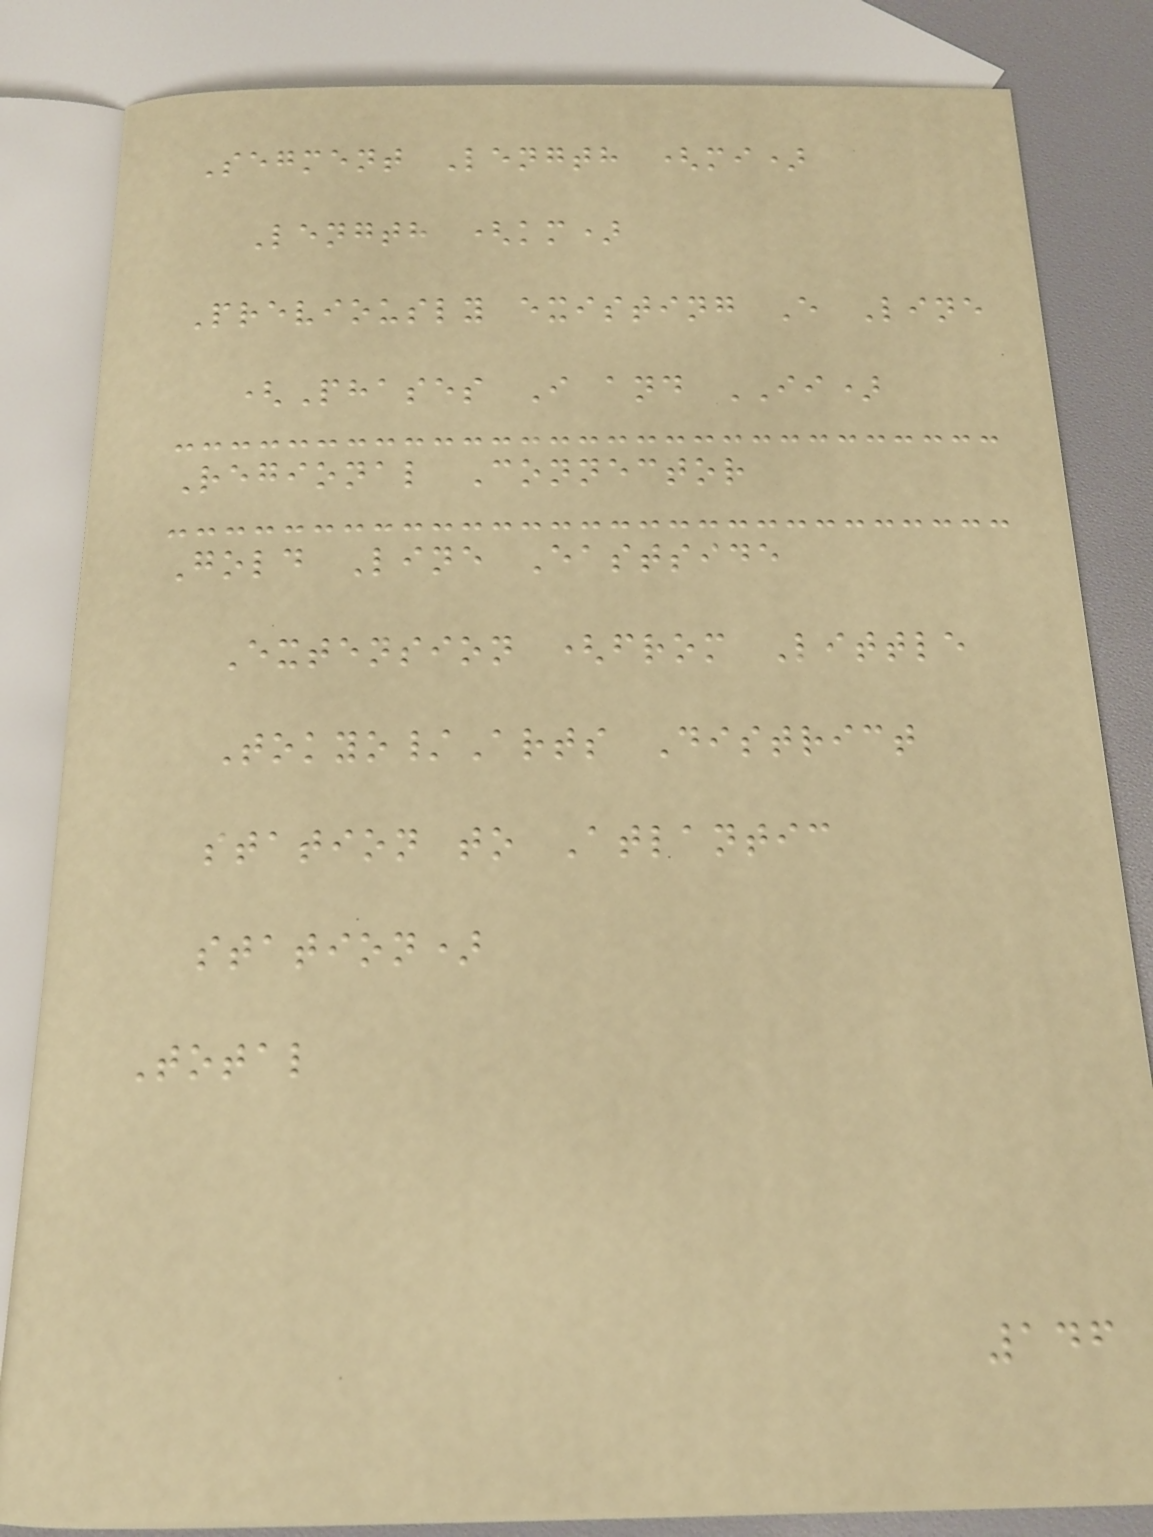Segment Length (mi)
Length (km)
Previously existing E Line
(Phases I and II)
Regional Connector
Gold Line Eastside
Extension (from Little
Tokyo/Arts District
station to Atlantic
station)
Total
146
